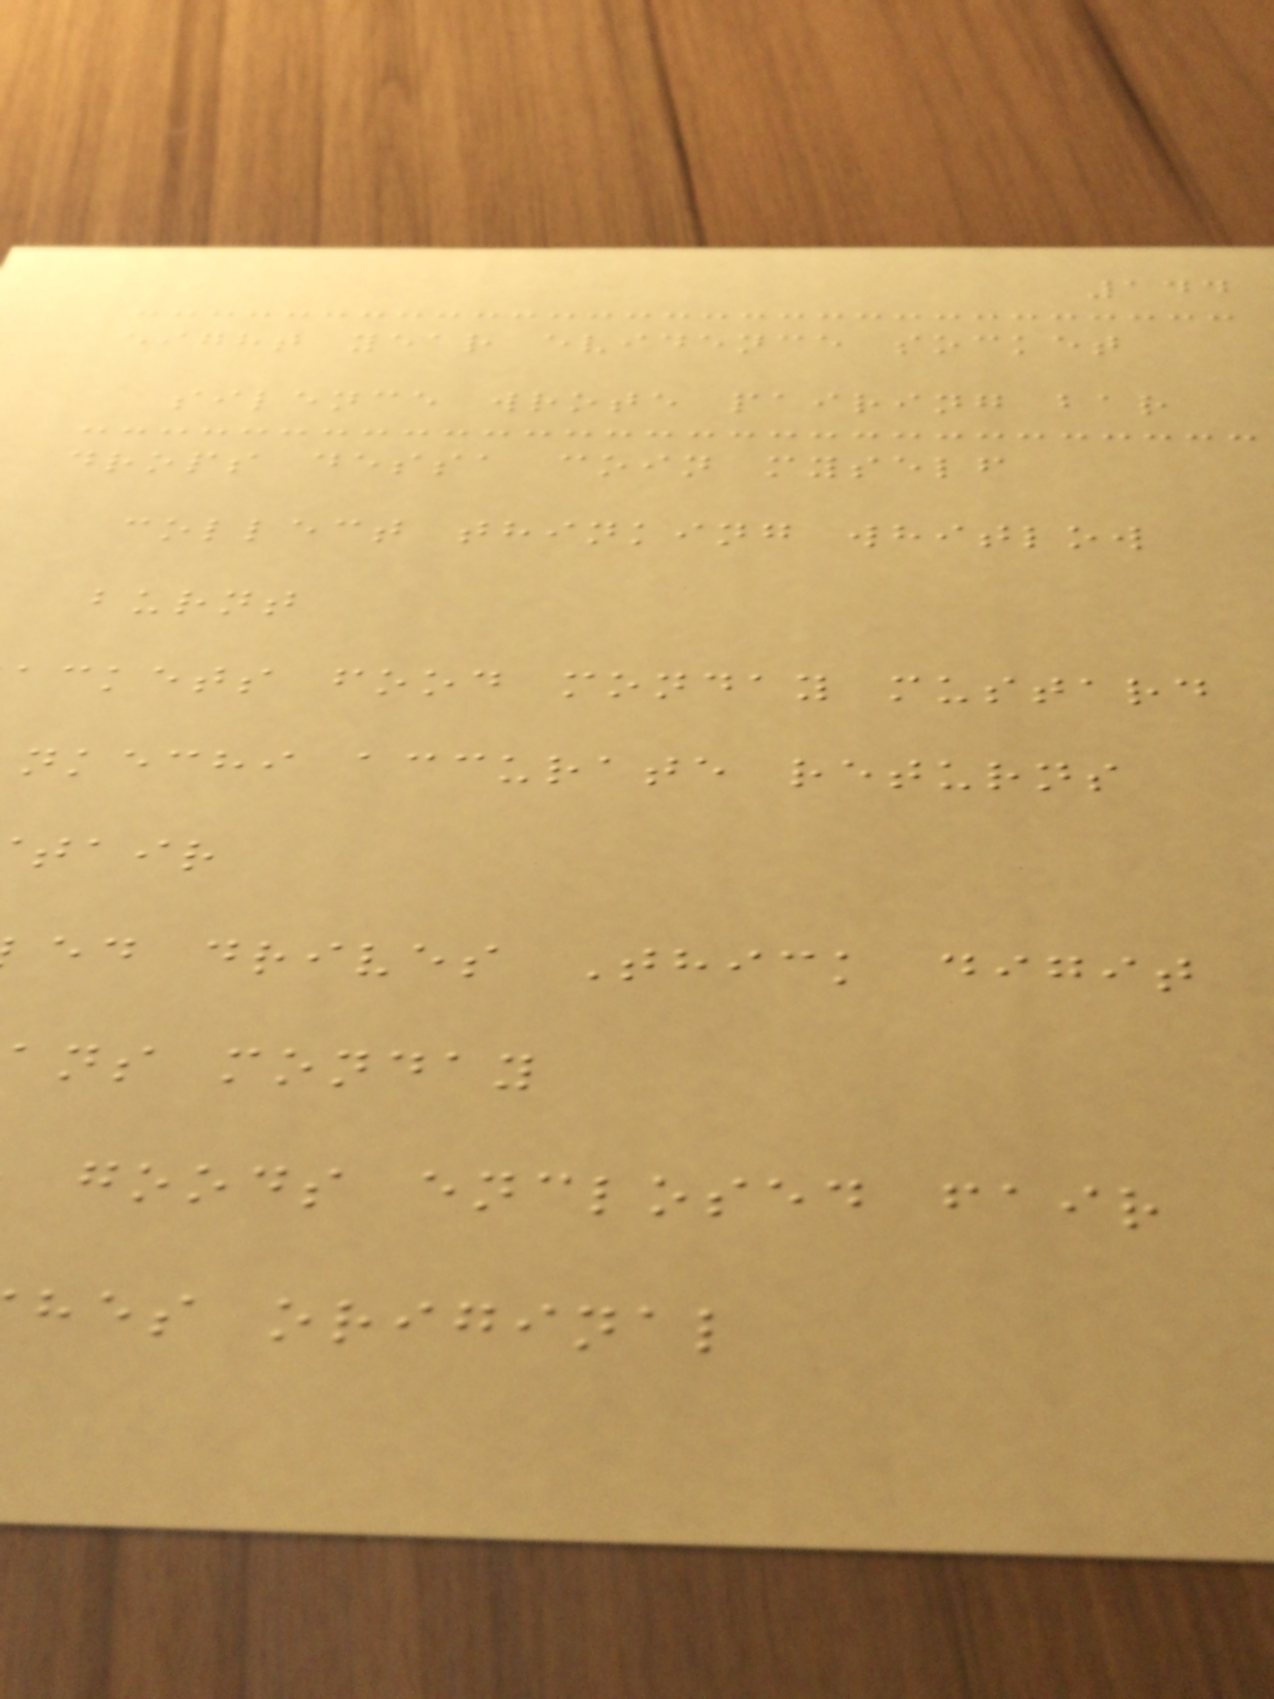144
eight year evidence socket
silence wrote pairing bar
drops dessa coin myself
collect thinking whitlow
burnt
ackets food monday mustard
nkechi accurate returns
tair
ed drives Thick digit
ans monday
goods enclosed fair
hes original
